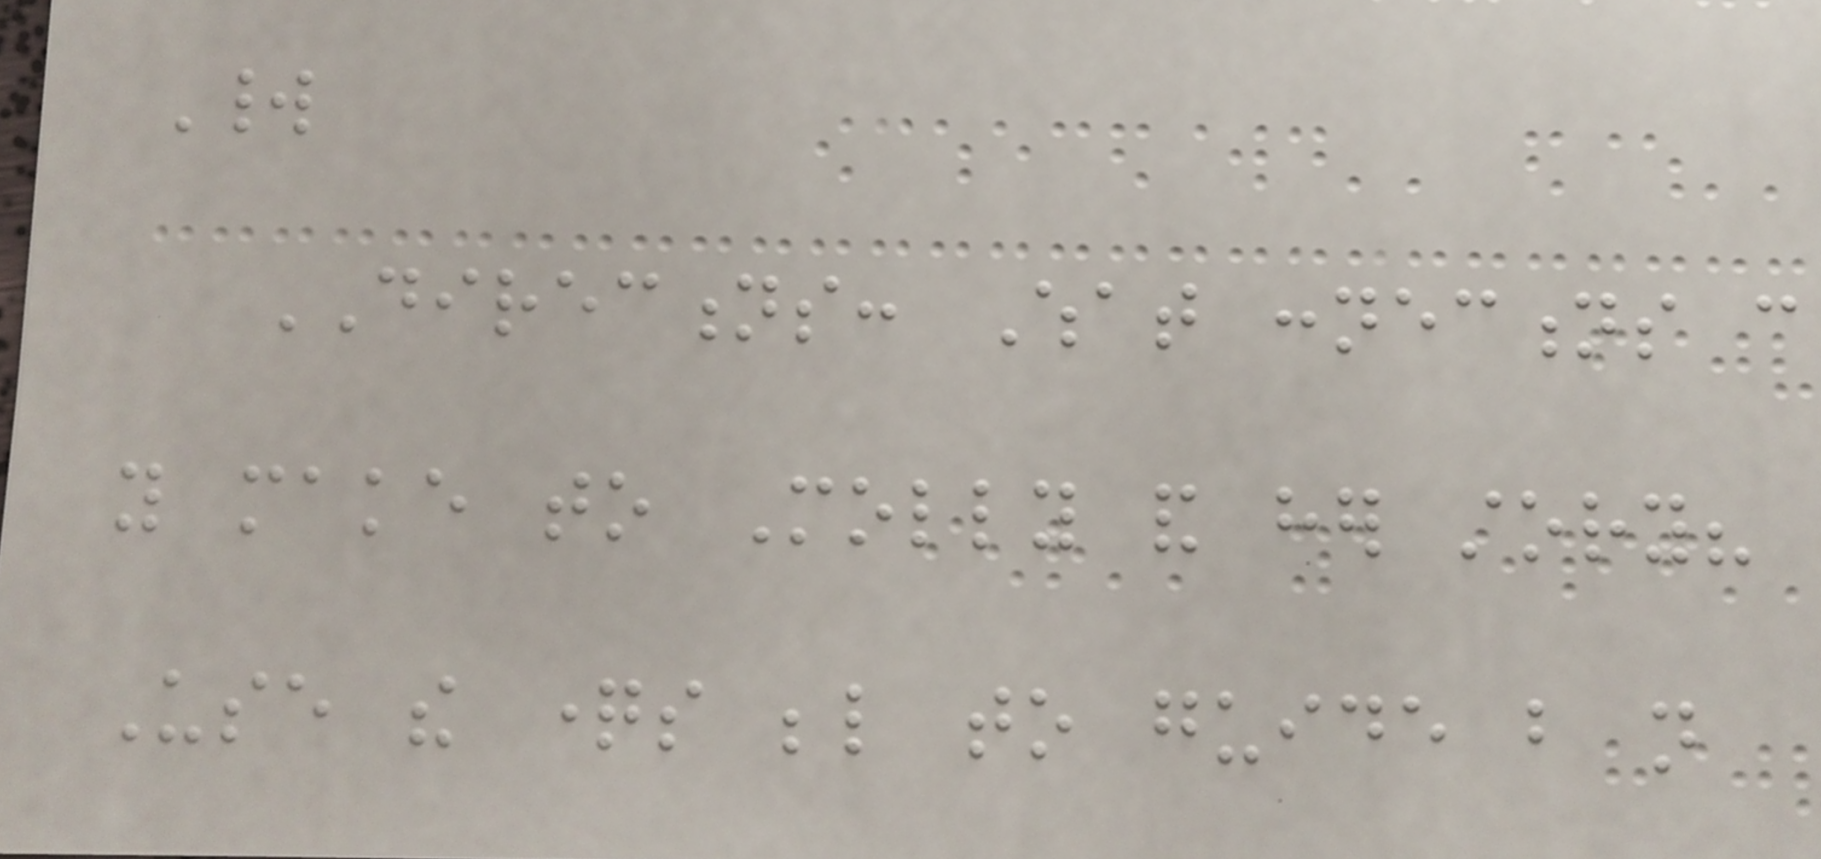World
DIRECTIONS: What connections can
you make to Molly and her story?
Use the questions below to guide but not
